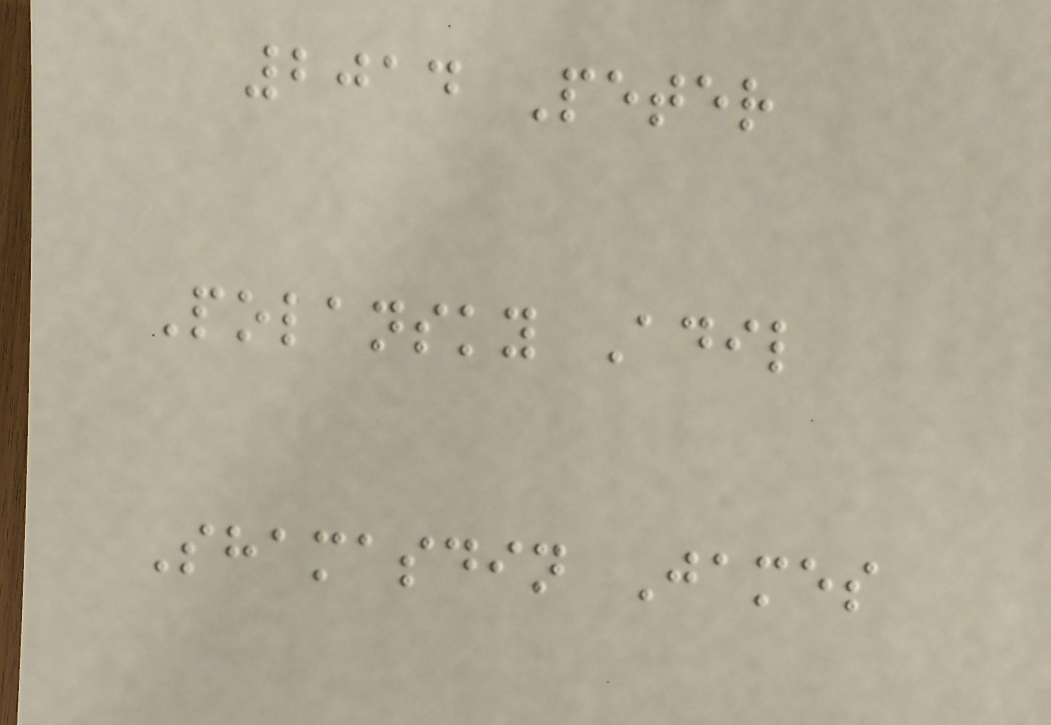2014 Peter
Polansky Adil
Shamasdin James
